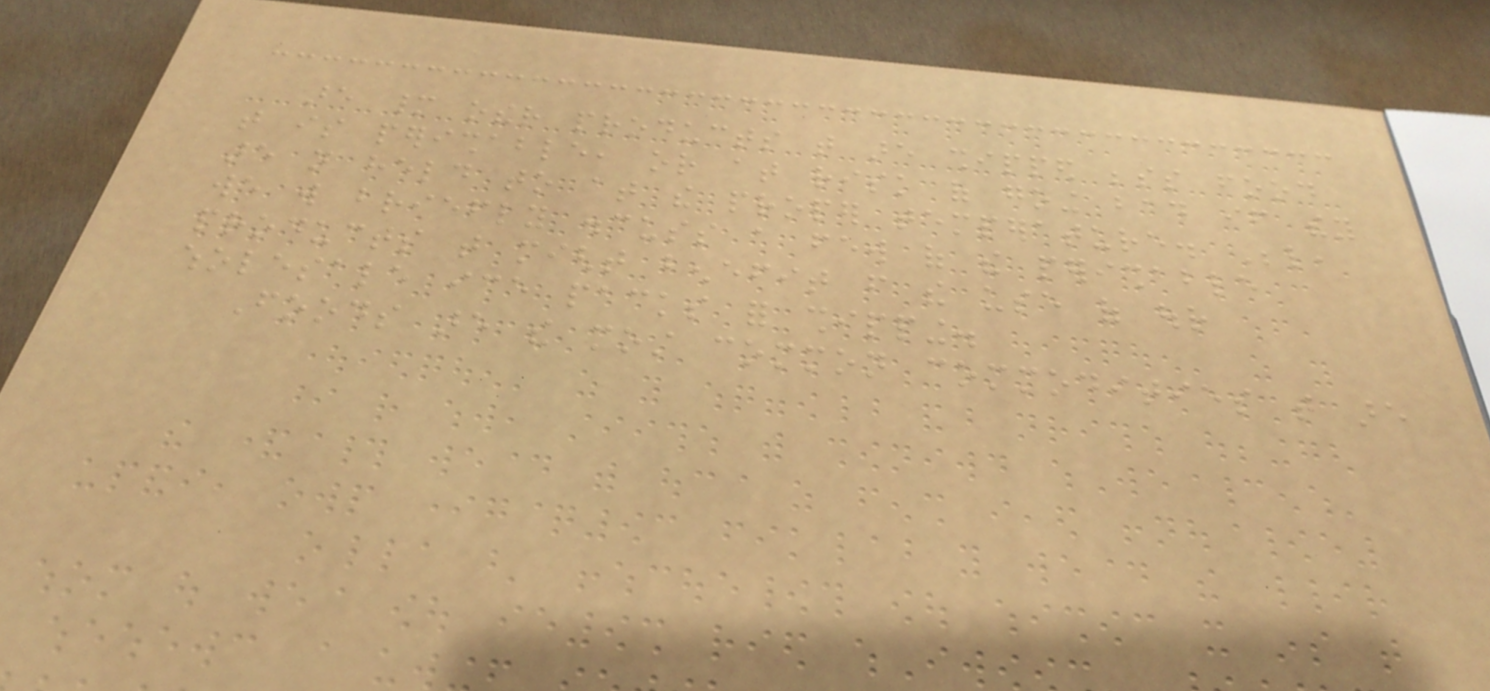are many other products that are shipped besides food
that is perishable, or at risk of going bad if they
are not held to at the proper temperature. Below,
we will briefly discuss a few of the perishable
products that might benefit from the use of our
wholesale ice packs for shipping.
Foods are the most common commodities that are
